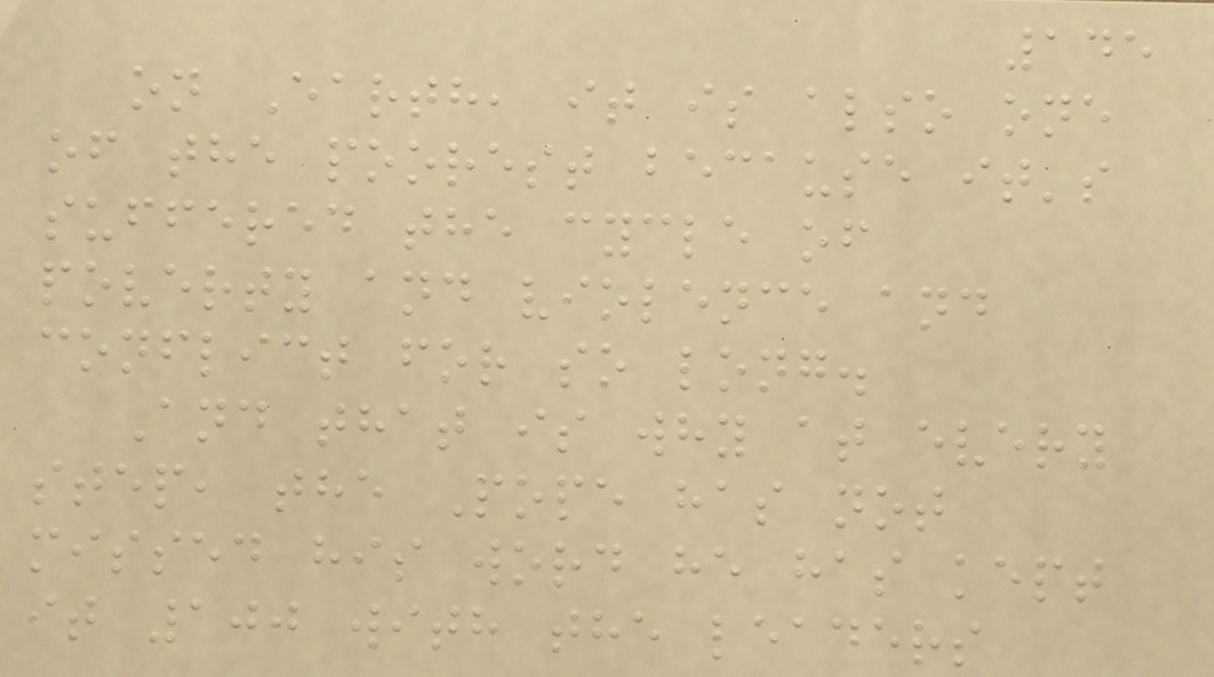145
on Earth, it is also one
of the poorest because it's
suffered the cycle of
poverty and violence and
conflict for so long.
And that is why at every
step, the Pope has not
missed his word he has kept
it 100 with the leaders
